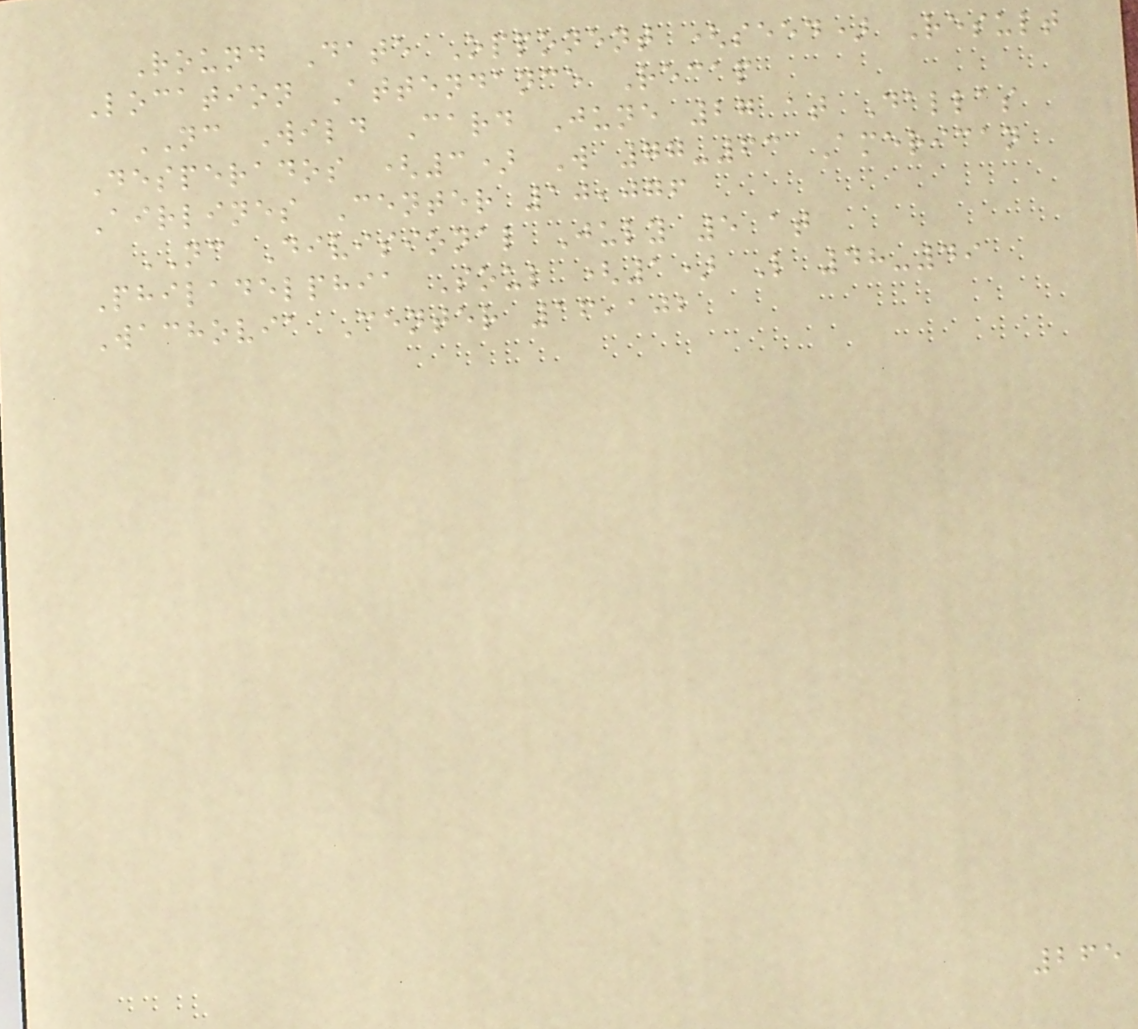Round Date Opponent (seed) Result
Location Attendance Recap
NC Wild Card June 27 at Dallas
Desperados (3) W 77-63 American
Airlines Center 10,076
NC Divisional July 5 at
Philadelphia Soul (1) L 48-49
Wachovia Center 16,102
265
